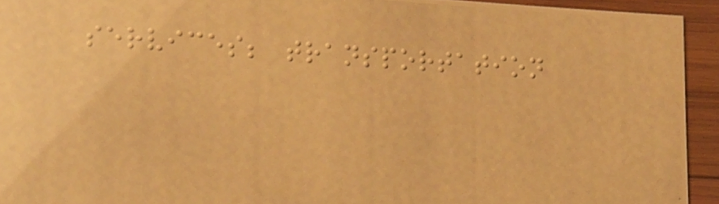services; transportation
